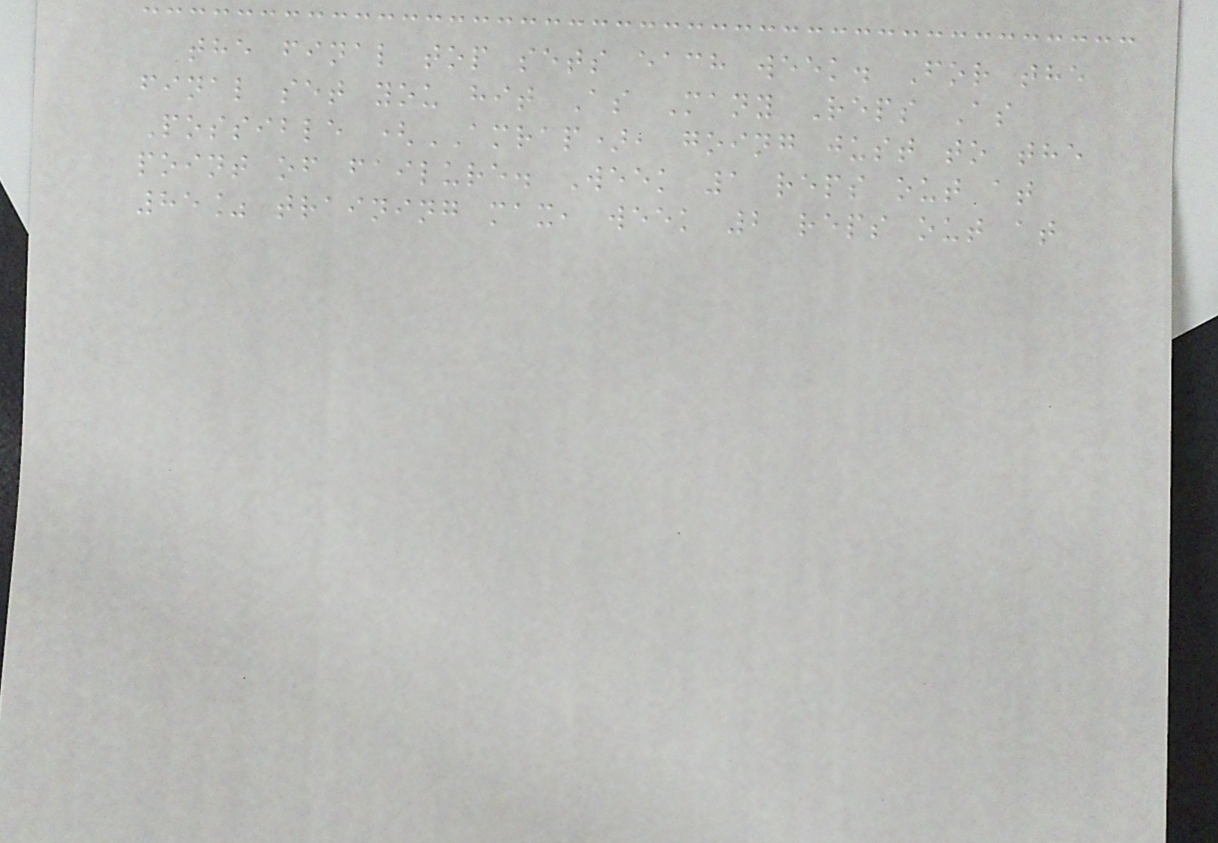the final top sets each week. For the
final set you hit As Many Reps As
Possible (AMRAP), going just to the
point of failure. Week 1 reps out at
85% training max, week 2 reps out at
